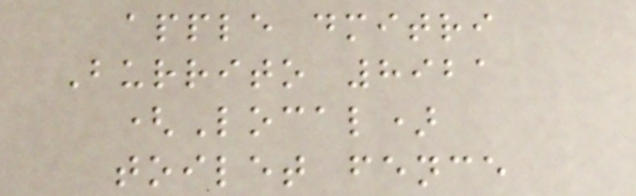apple dmitri
Burrito 8921
(Local)
toilet fence
